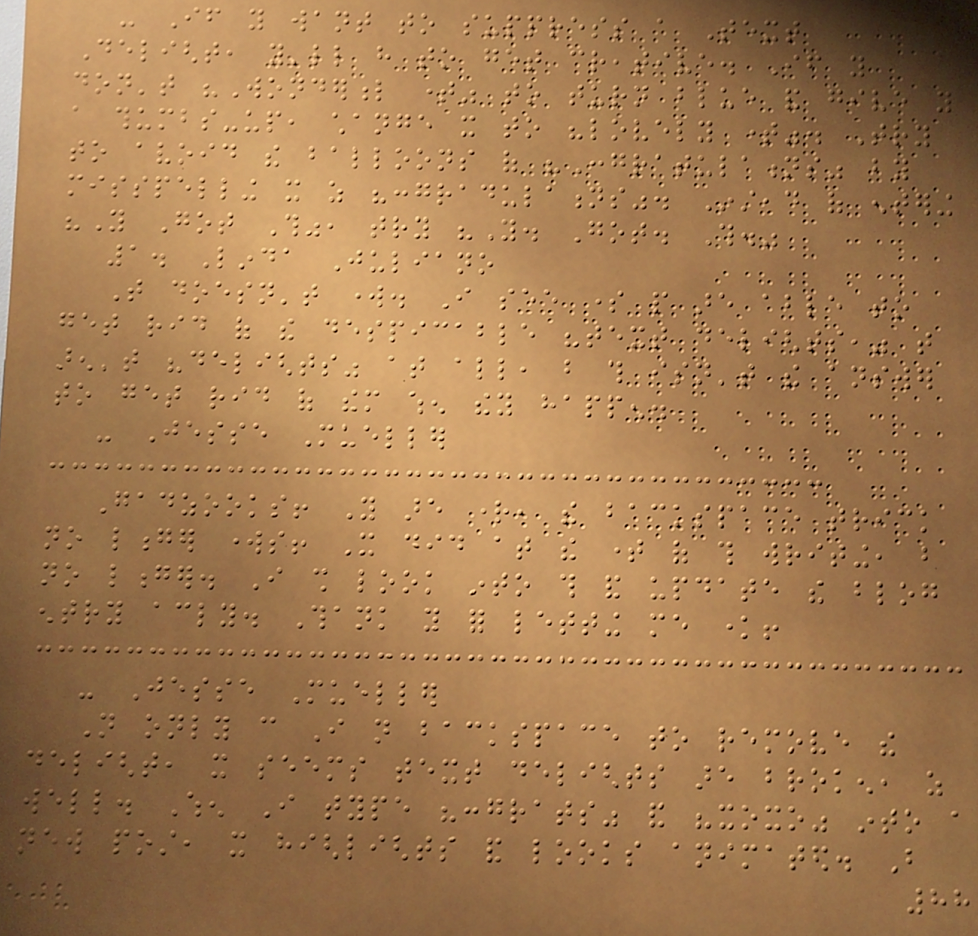- If you want to suppress a Text
Delight, you'll have to get creative. If you
don't "Wonderful time" to turn blue and give you
a thumbs-up, change it to "lovely time". Try
to avoid the balloons of "Congratulations" by
misspelling it as "congradulations". Instead of entering
"You Got This", try "You. Got. This."
1. Linda Juliano
That doesn't work. I see some people are able to
get rid of the despicable "text delights," that
aren't "delights" at all, but this isn't the answer
to get rid of them when they happen.
- Jesse Mueller
Gadzooks! You are right, the backspace trick
no longer works! It did at the time of this writing, but
no longer. I shall look into this and update the blog
entry accordingly. Thank you for letting me know!
- Jesse Mueller
Not only can I not backspace to remove the
delight, it seems text delights are broken, as
well. When I type "congrats" and "xoxo" into a
new post, it highlights and looks animated. But
88
